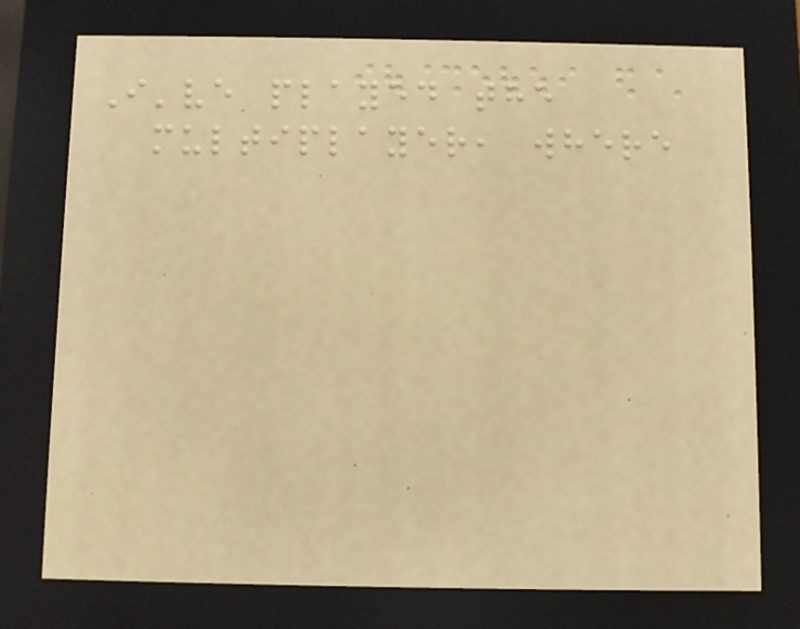I've played the
multiplayer, where
